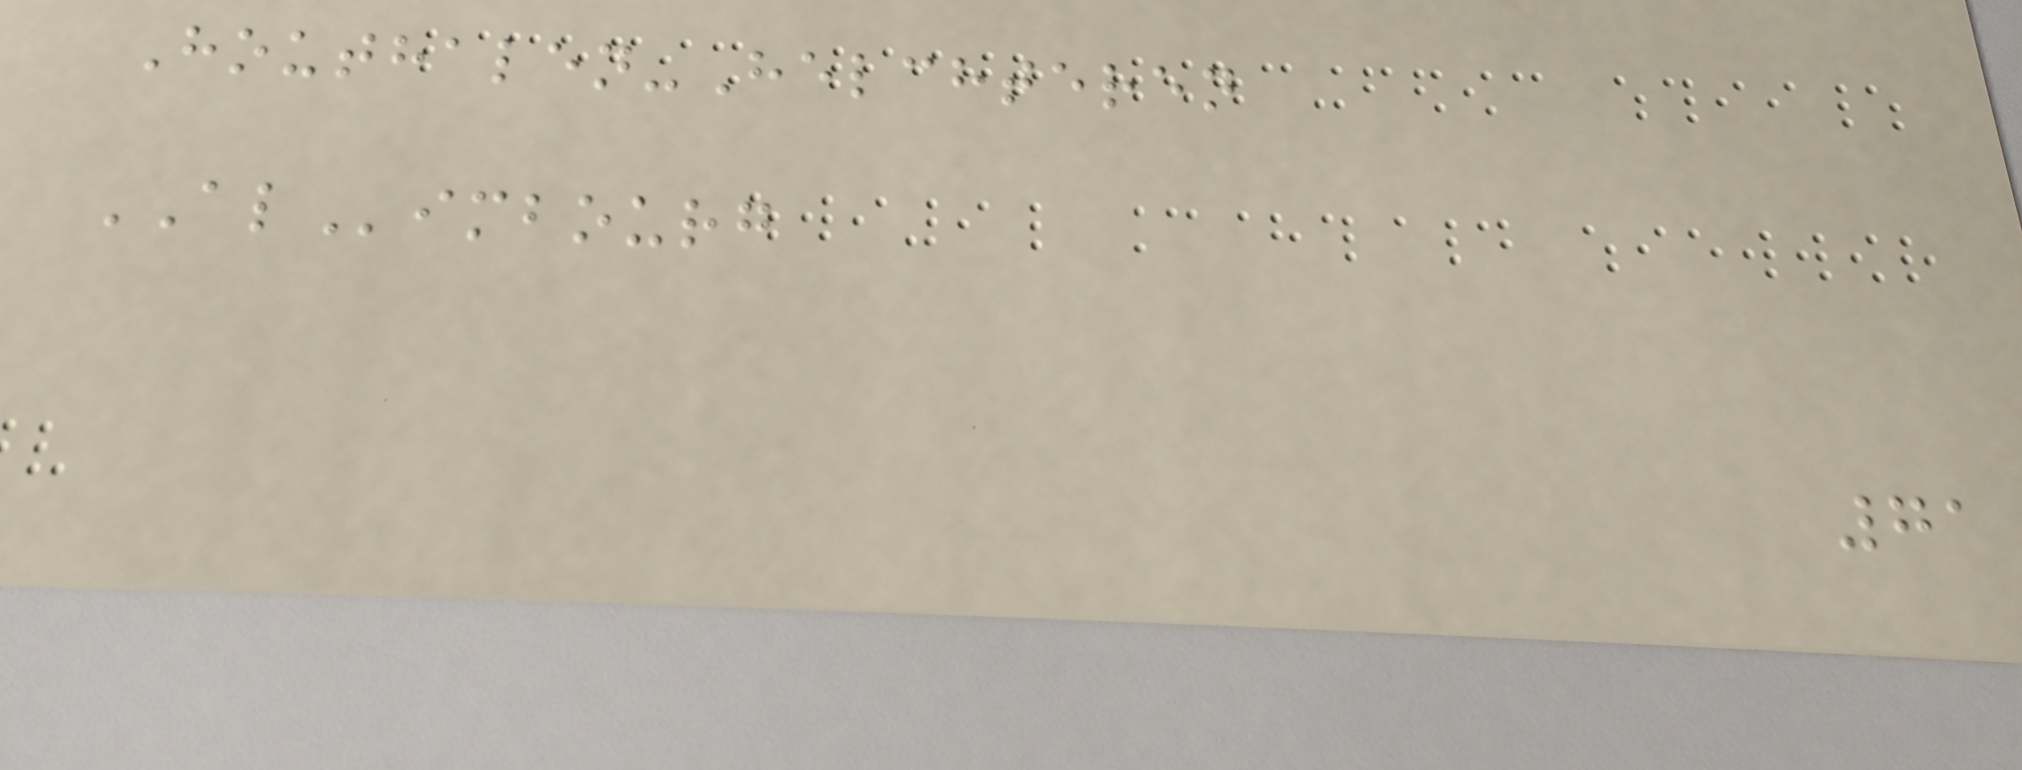Houthalen-Helchteren
ALimbourg
71
